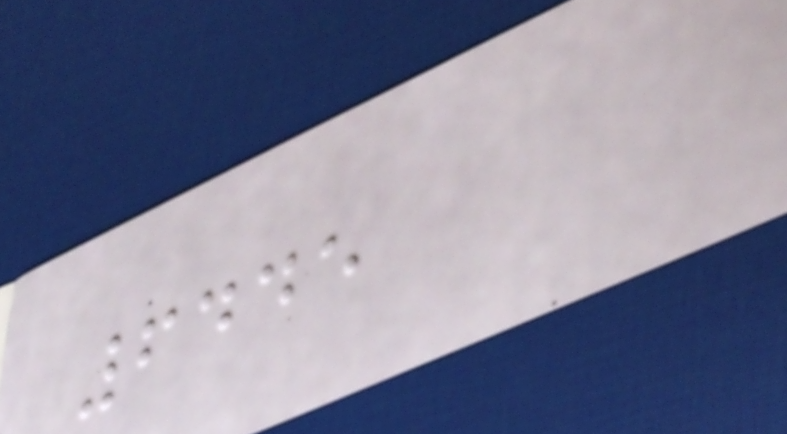6445
